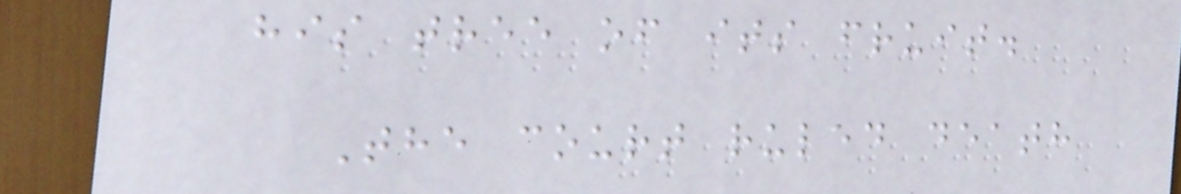his tree of its fruit.
The court ruled death
